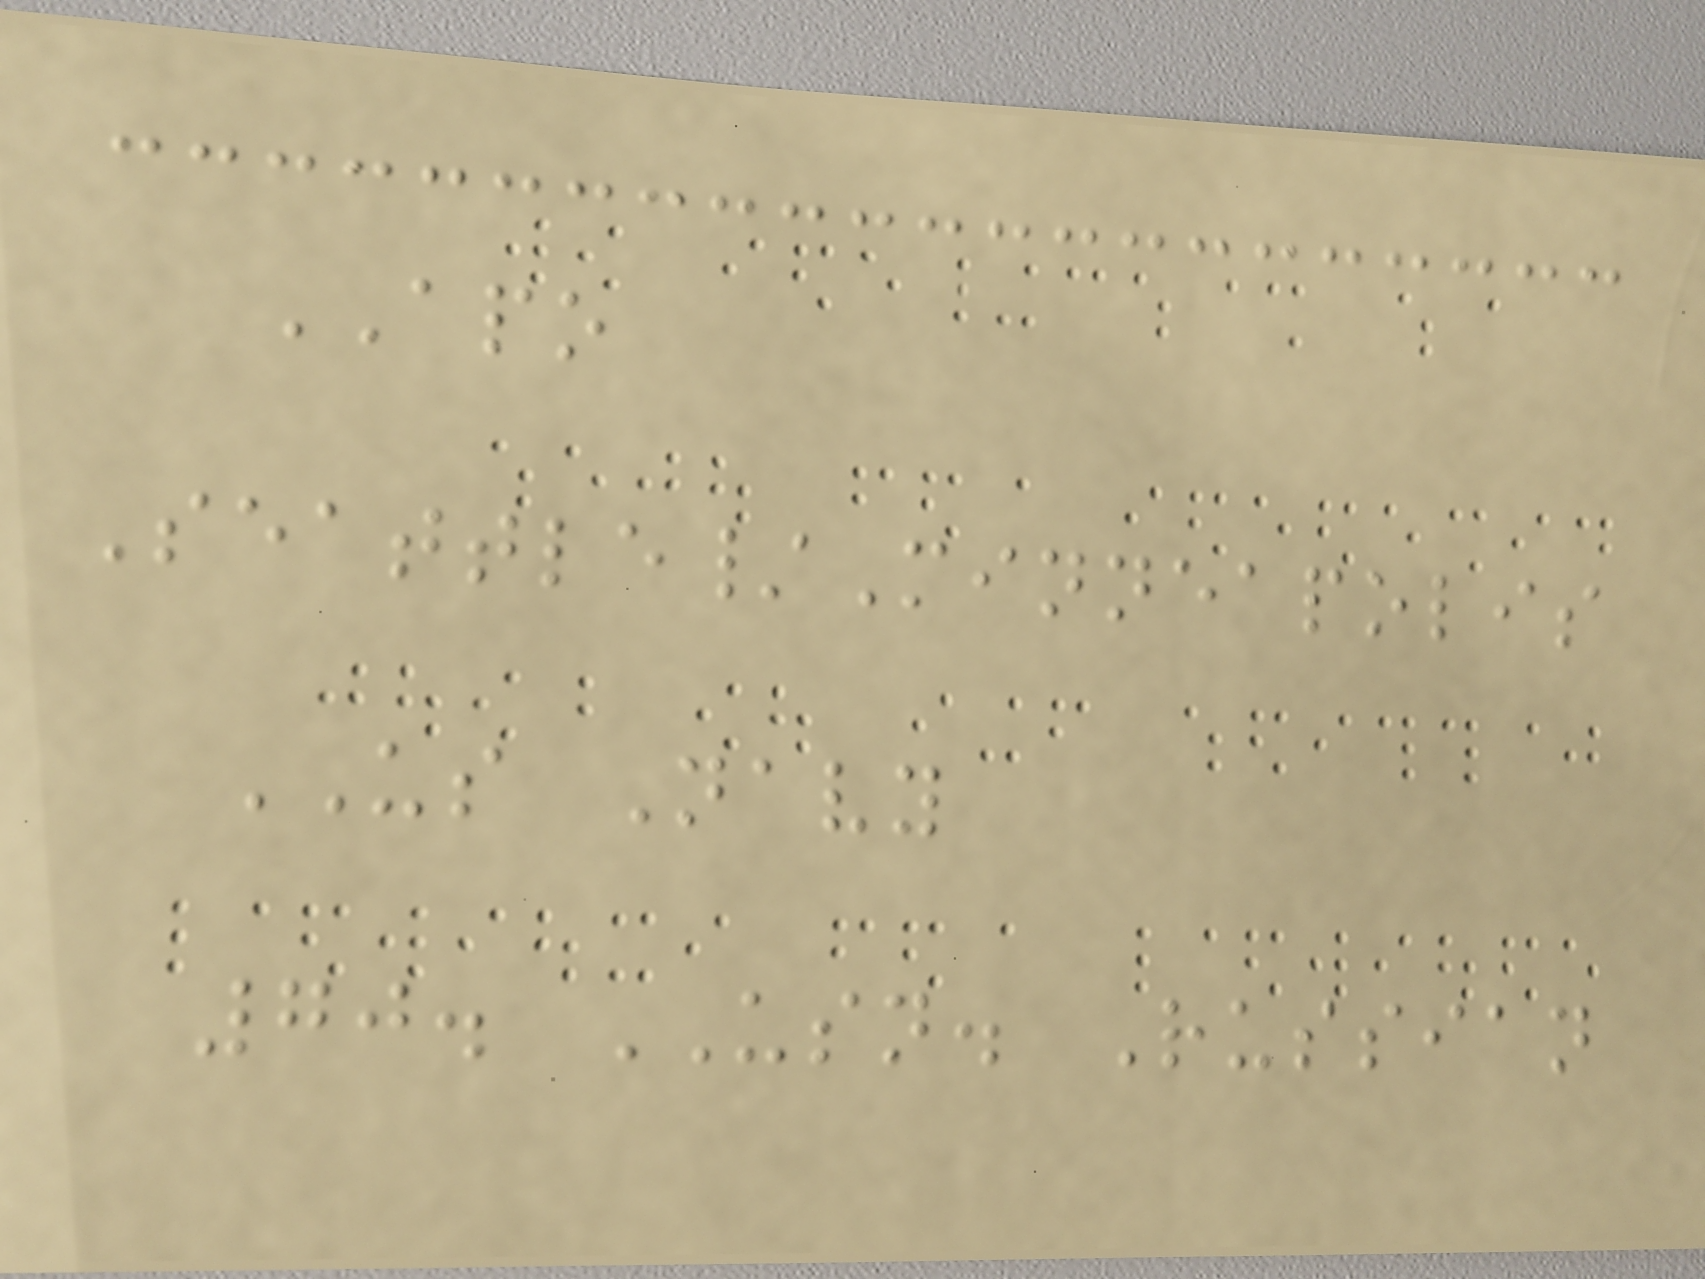APO
Seattle/Minneapolis
US Navy
70. USN. Russian
